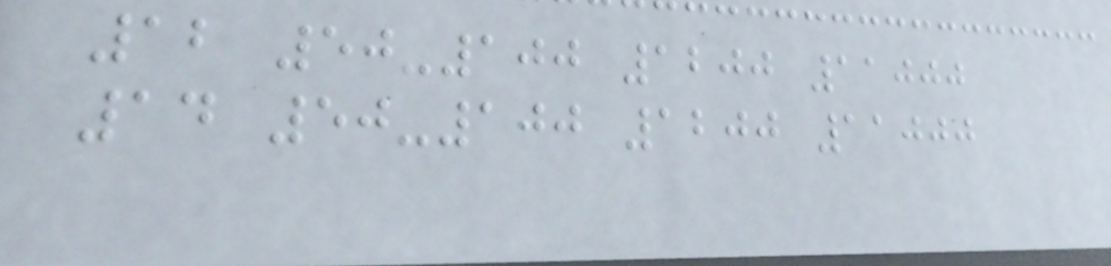12 50-100 1200 11000
14 50-100 1200 11000
